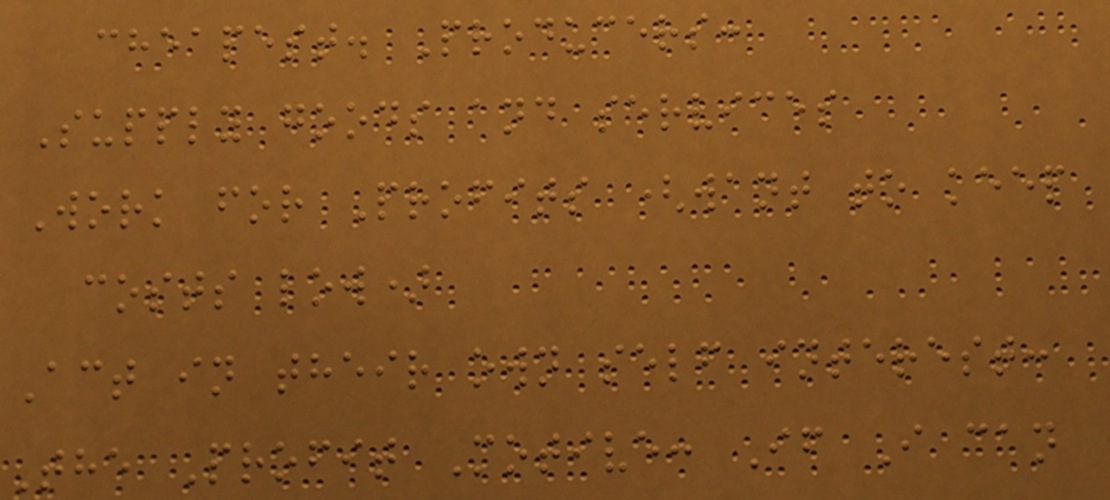cheapest. Producers:
Supply goods and services
Work for Profits (want to keep
costs low)
Act in their own self interest:
The Profit Motive: If I can
